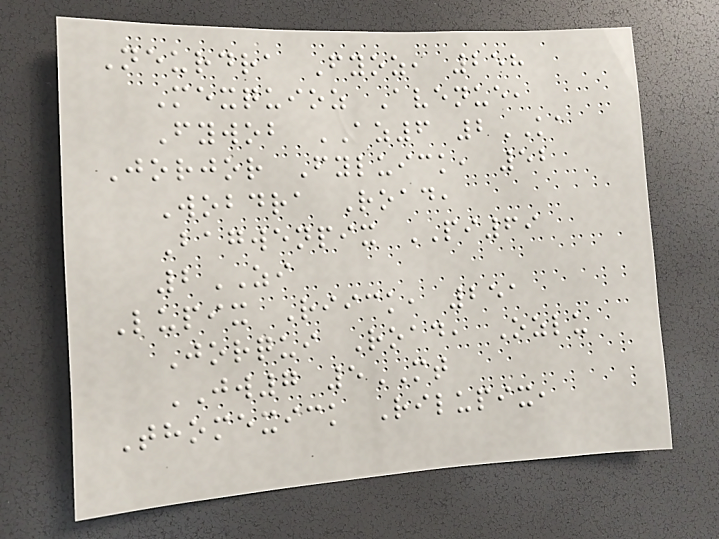Neurdra Fyoz, 258
Mexquioz Avenue,
Fywob AZ6 2KA
Jorjor Fyluick, 52
Wobdra Road,
Bagwenpix PI69
2ZI
Lupix Riick, 251
Jorqui Road, Ozlu
JW7 5MT
Thomexick Rilupix,
